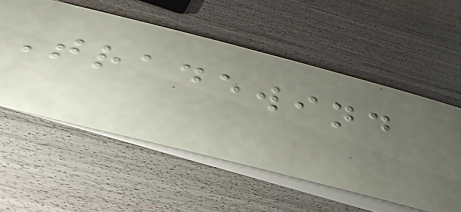Tradewind
